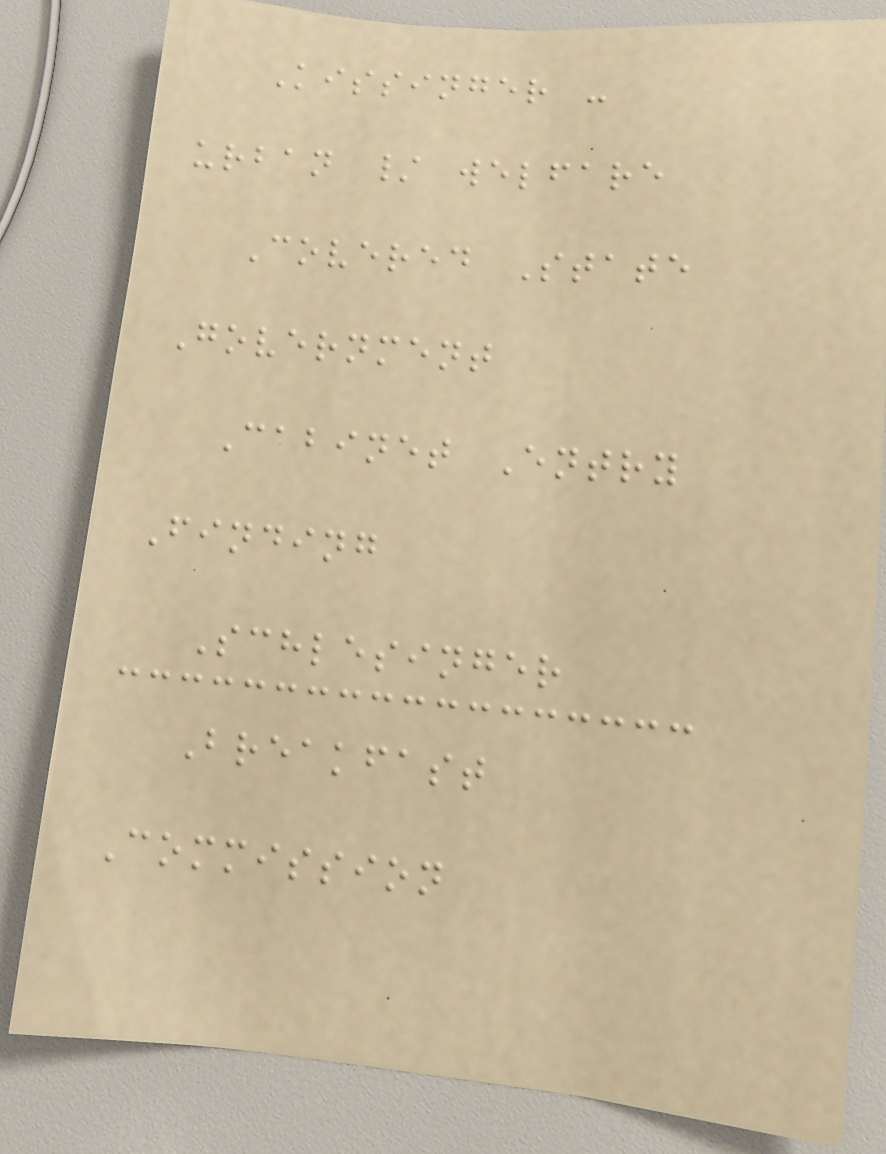Kissinger -
urban / welfare
Covered State
Government
Cabinet Entry
Finding
Schlesinger
Breakfast
Commission
